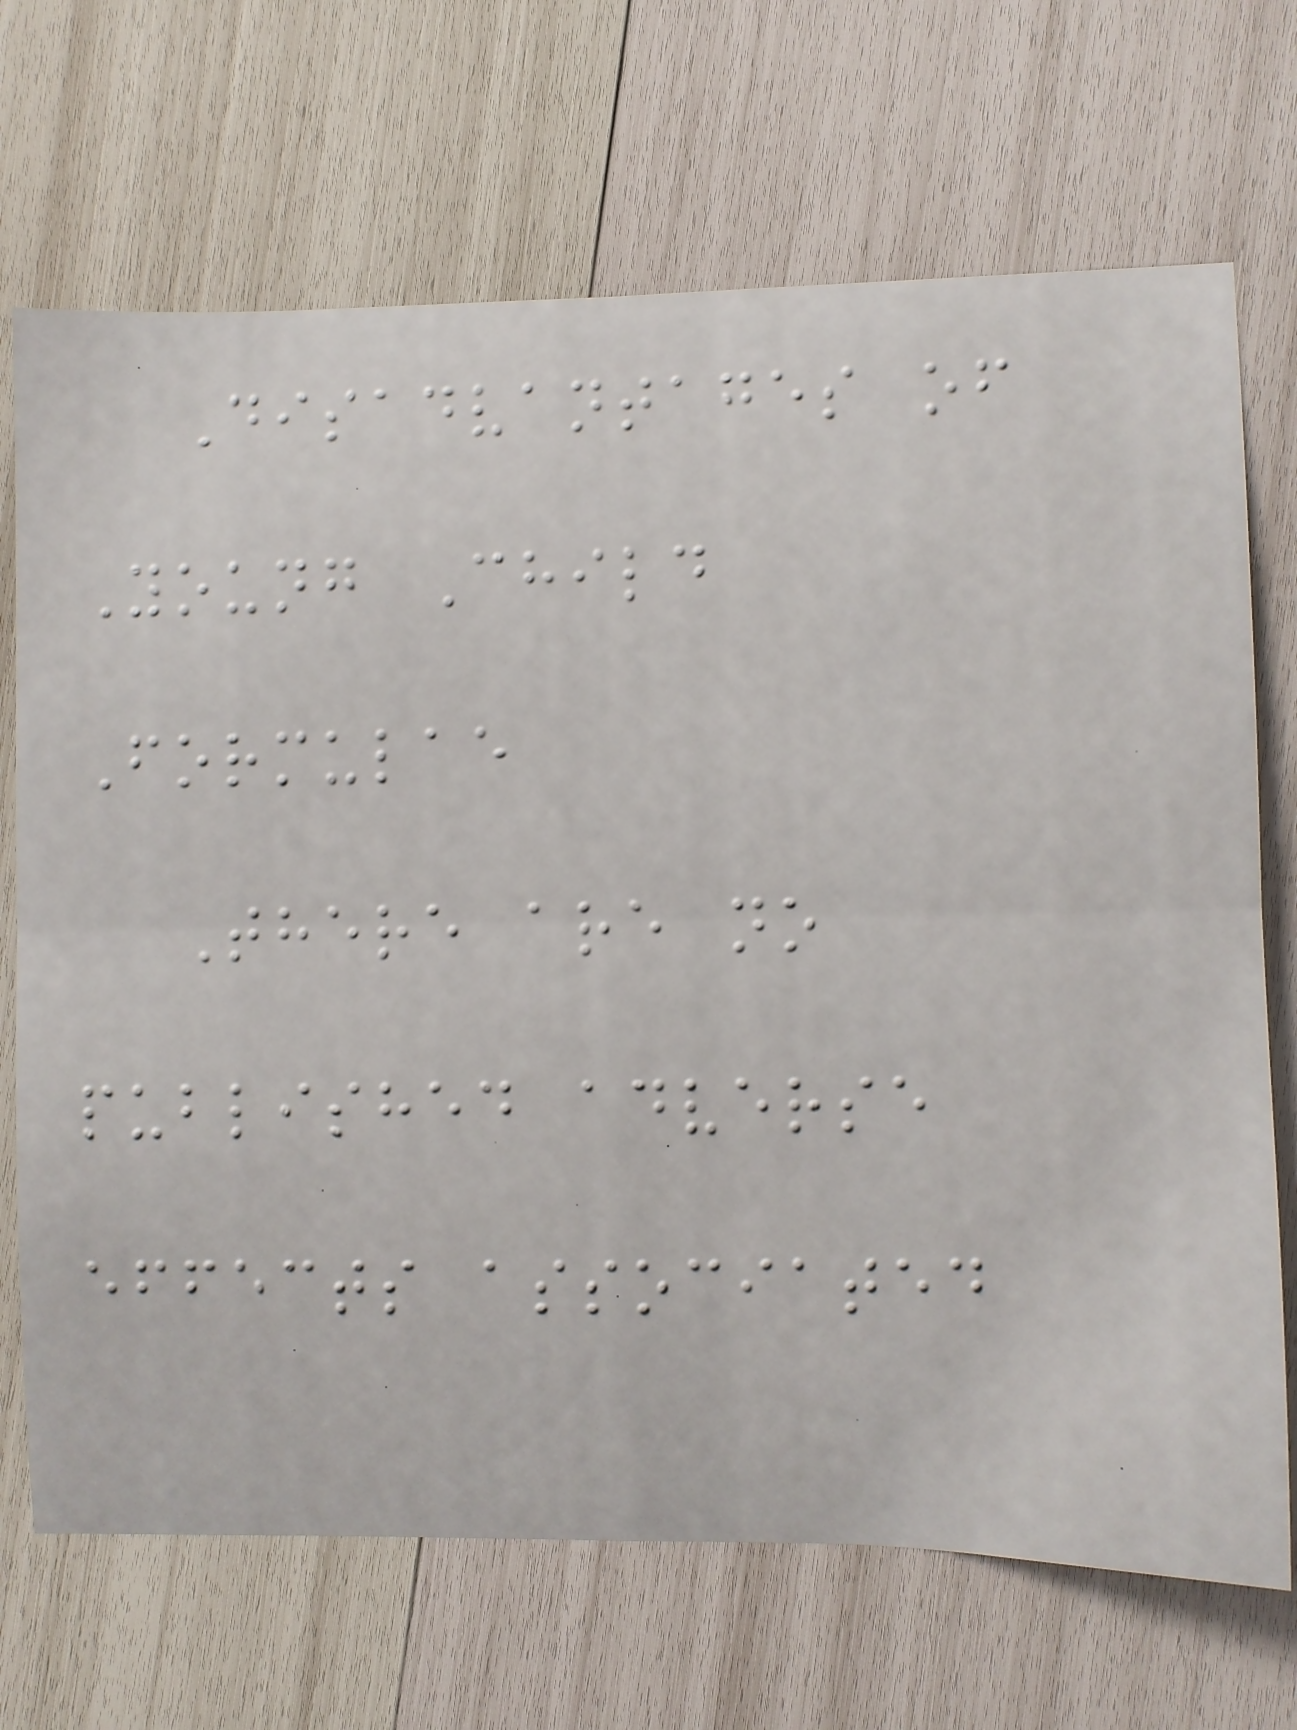Disadvantages of
Young Child
Formulae
There are no
published adverse
effects associated
